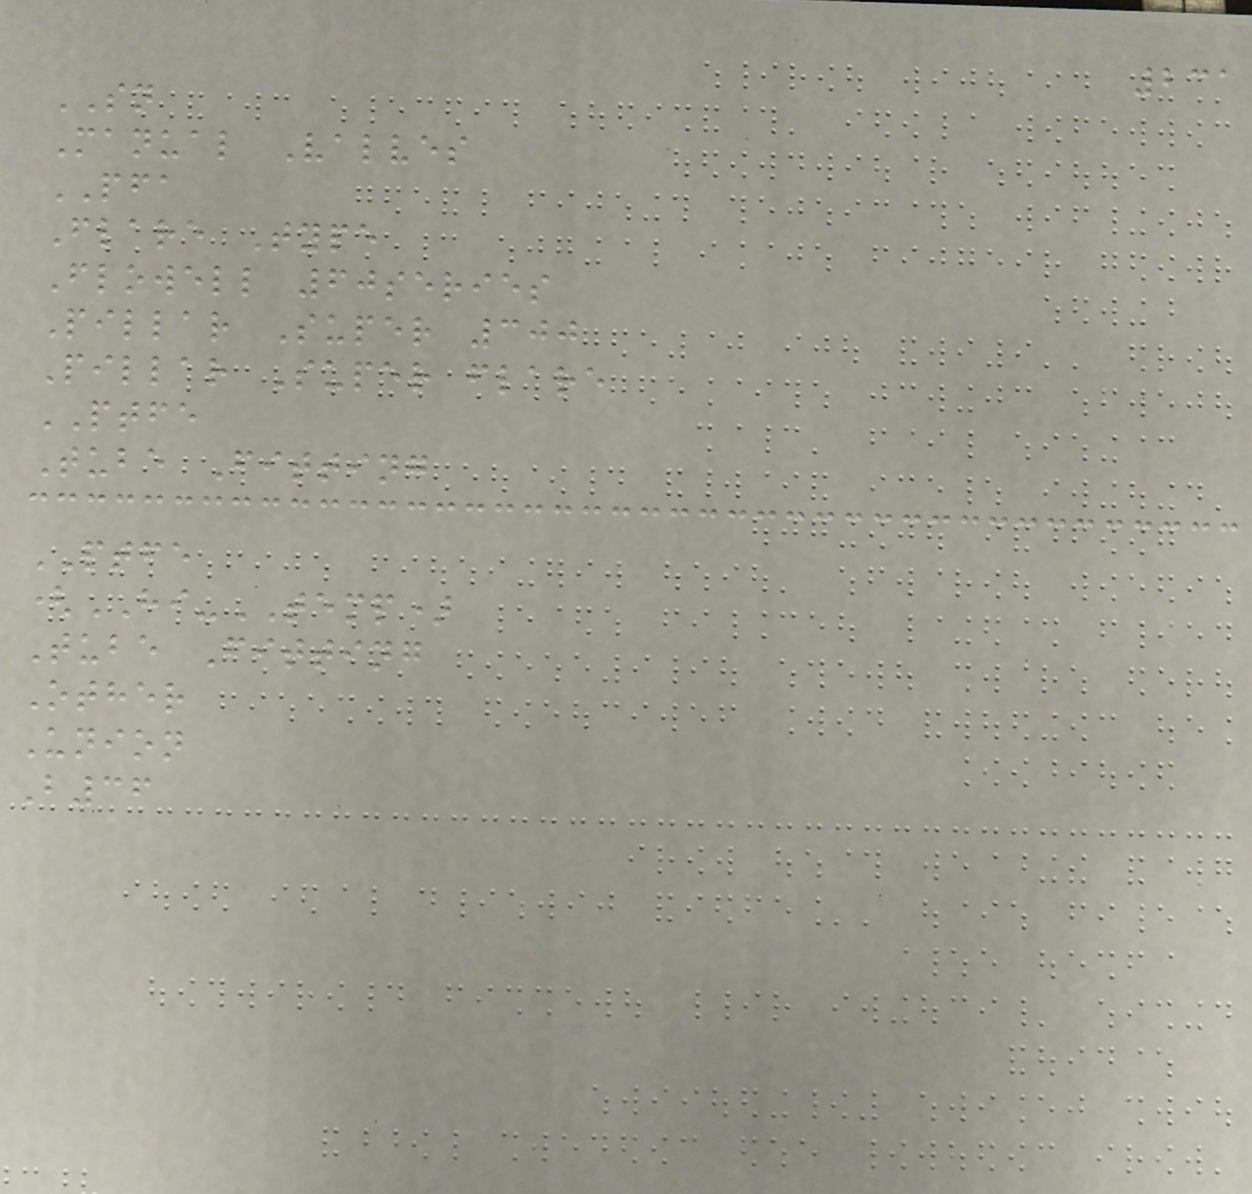231
SN
Manual Valves
PFA
Flare Type
Flowell 60series
Pillar Super 300
Pillar Super flare
PTFE
Tube Fitting
PTFE
(HI-TEMP)
Tube Fitting
Other
Union
B36
